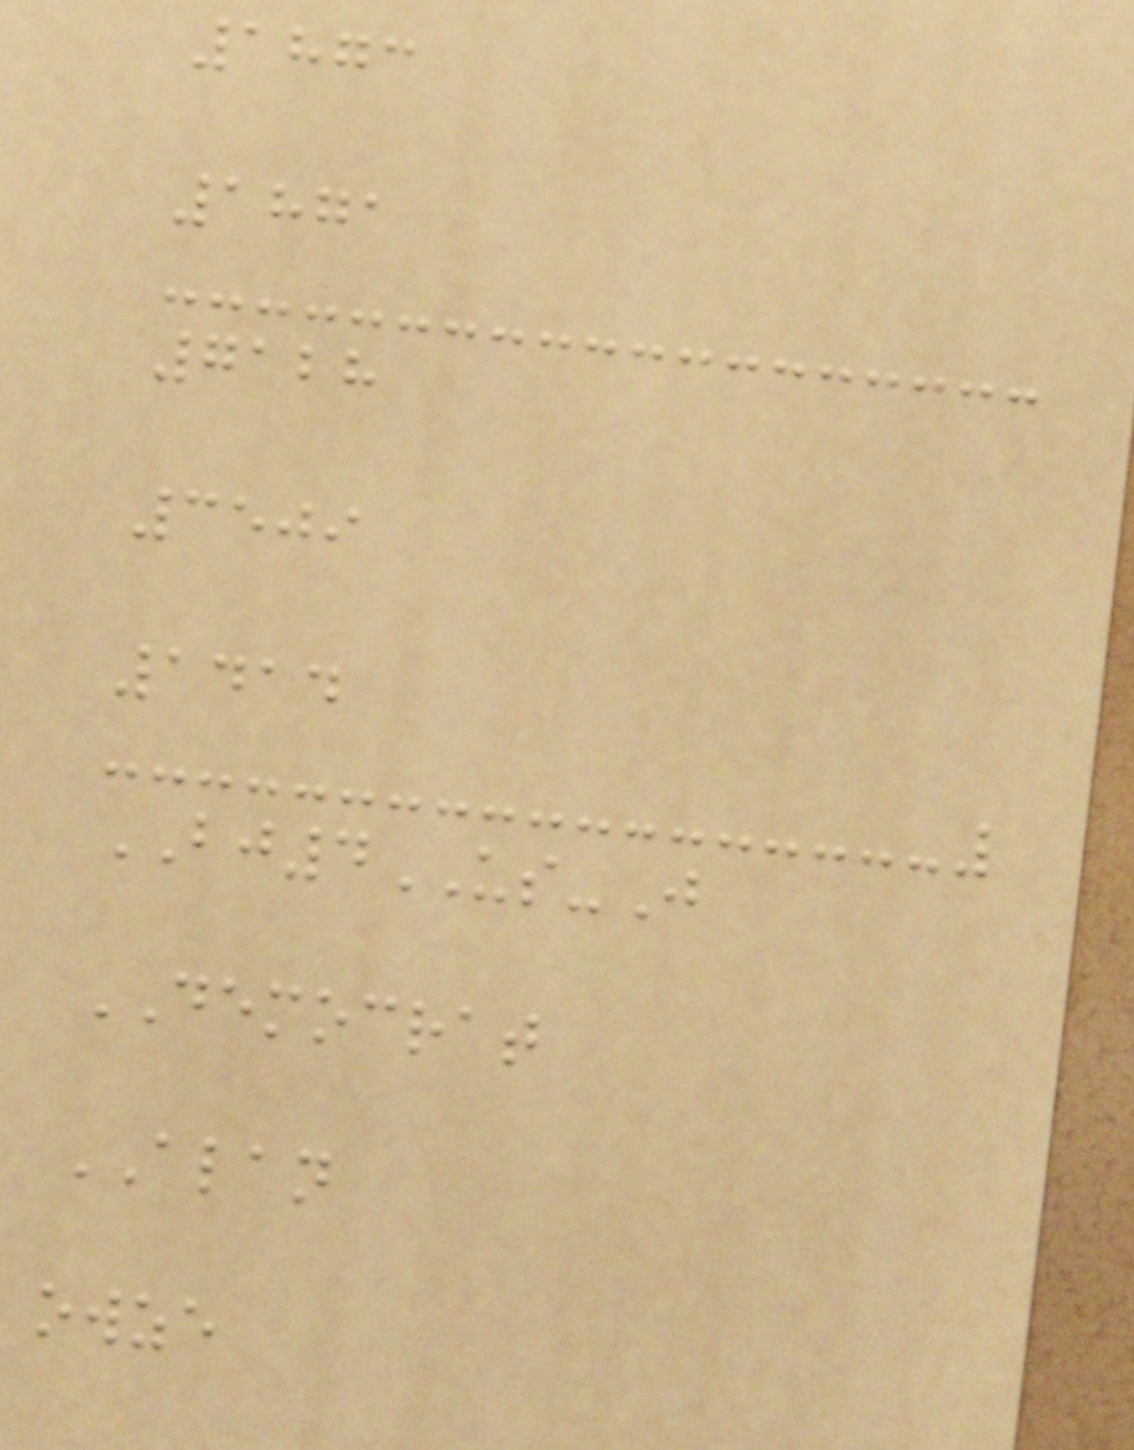1873
1871
7128
3509
1414
BJ4US-J
DEMOCRAT
ALAN
owze
